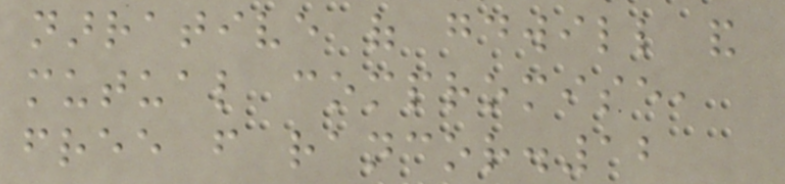narrative of goodwill and
mutual compromise,
free from rancor.12
